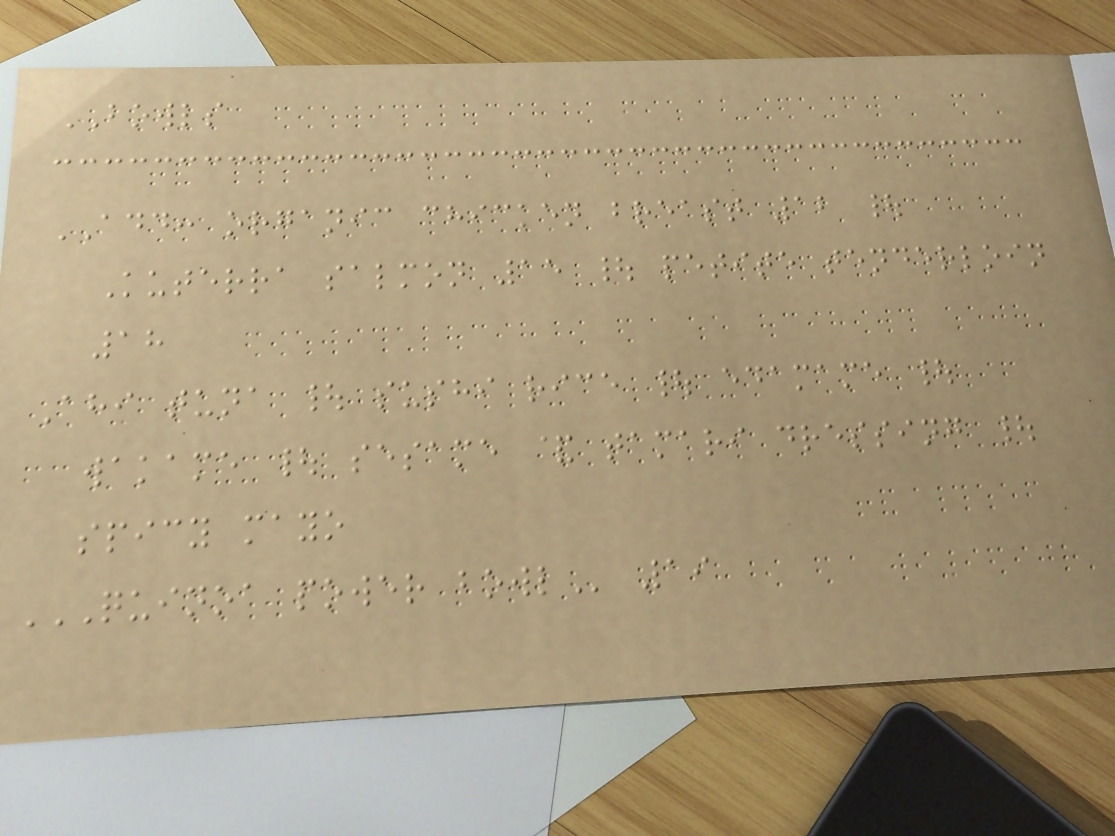BOWLS
ADD: organic chicken breast 12 |
Kuterra salmon 15 | petite tenderloin
18
Ahi tuna | sushi rice | edamame |
wakame | sesame & tamari dressing |
spicy mayo
QUINOA POWER BOWL 19
